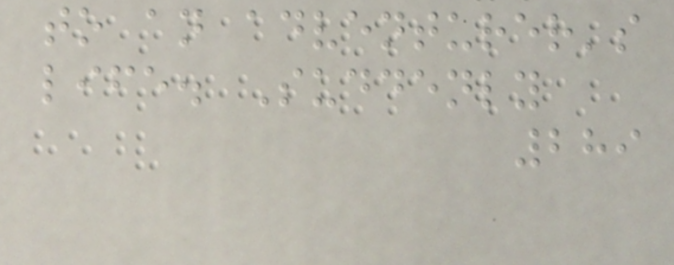to an adventurer's
life. Suddenly
289
